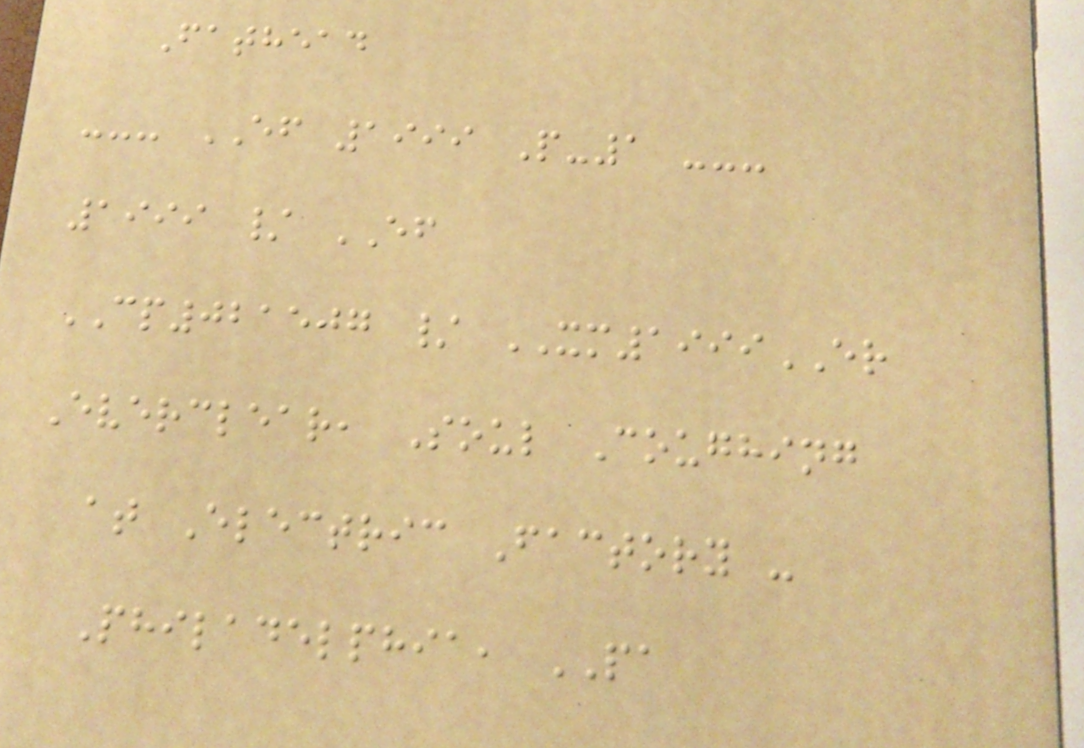Fathead
--- EF 1999 P-1 ---
1999 / EF
CP021507 / XM1999ER
Everclear, Soul Coughing
at Electric Factory -
Philadelphia, PA
